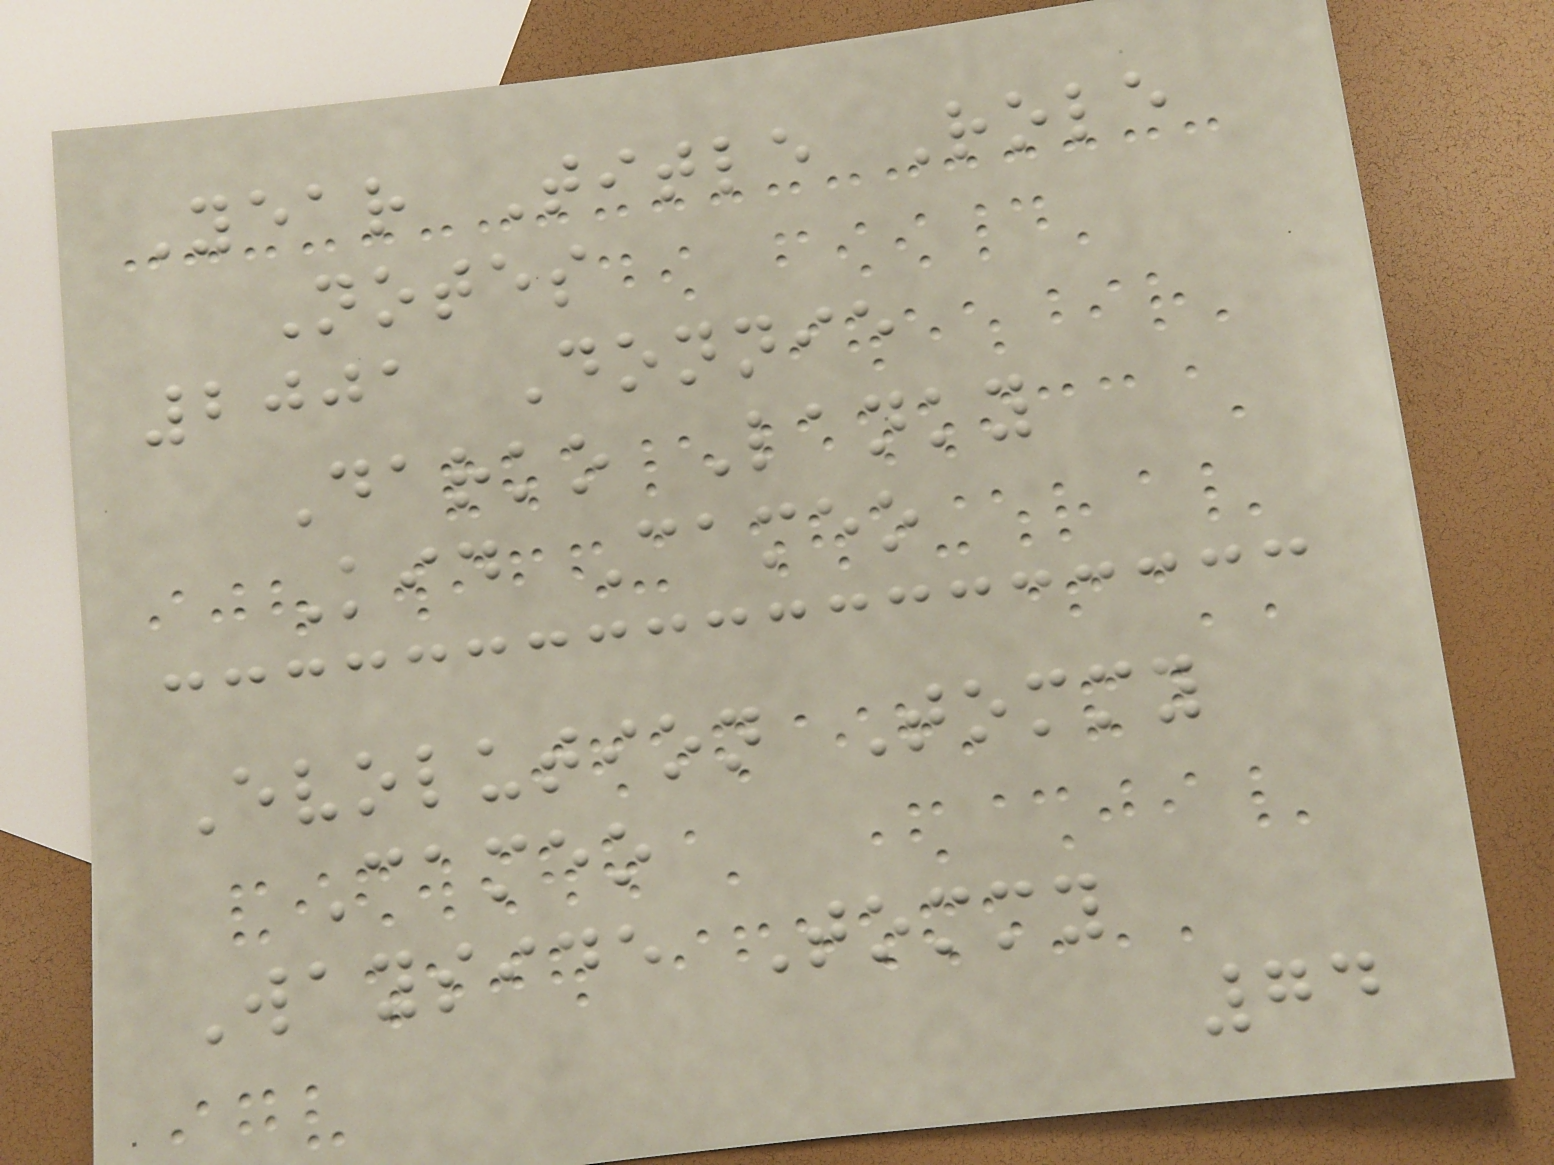Year Title Role
Notes
2001 Donnie
Darko Lanky
Kid Cameo
Evolution Tommy
Cameo
Wayside Tommy
74
